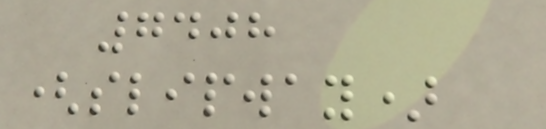7408
(slipway)
